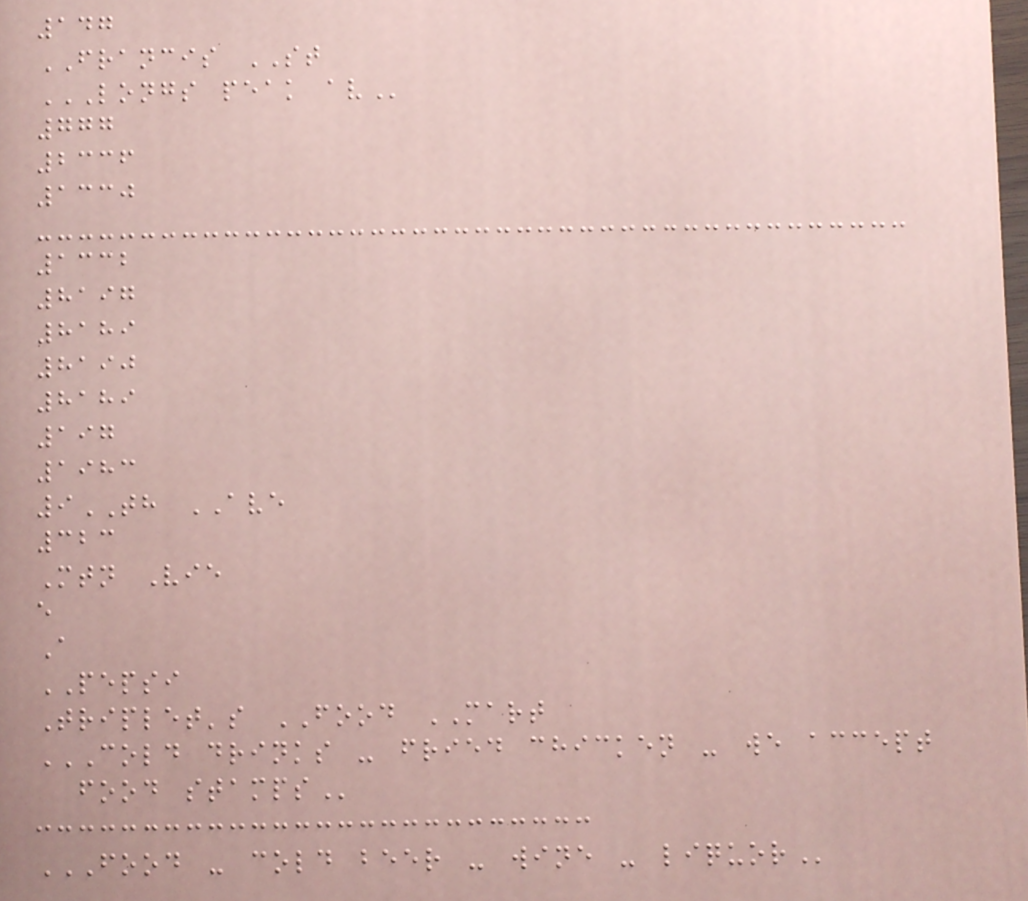147
FRANCIS ST
LONGS PEAK AV
777
2336
1330
1332
8197
8189
8190
8189
197
1983
9TH AVE
323
Mtn Vie
e
A
PEPSI
Triplet's FOOD MART
COLD DRINKS - FRIED CHICKEN - WE ACCEPT
FOOD STAMPS
FOOD - COLD BEER - WINE - LIQUOR
